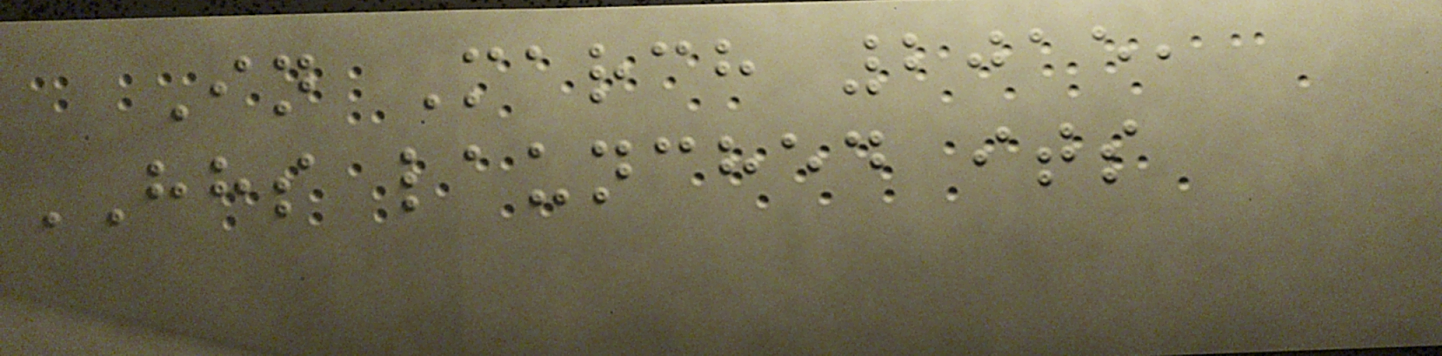In March 2015,
HHS launched its
